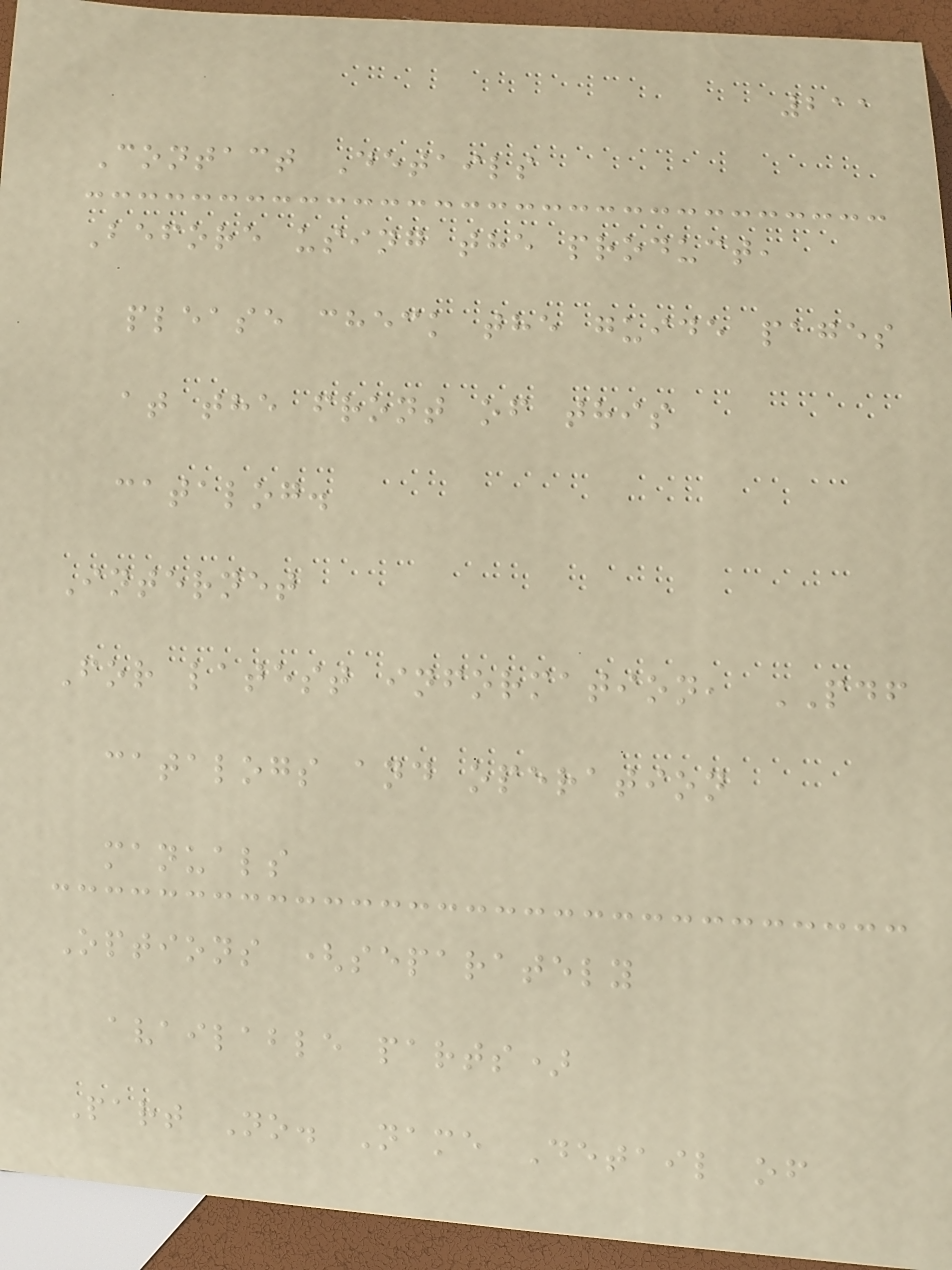211
Contact Details
Before using the product,
please check the guide pages
at the front of this
catalog.
Internet
For latest information, PDF
catalogs and operation
manuals
Options (separately
available parts)
Part No. Name Detail of
